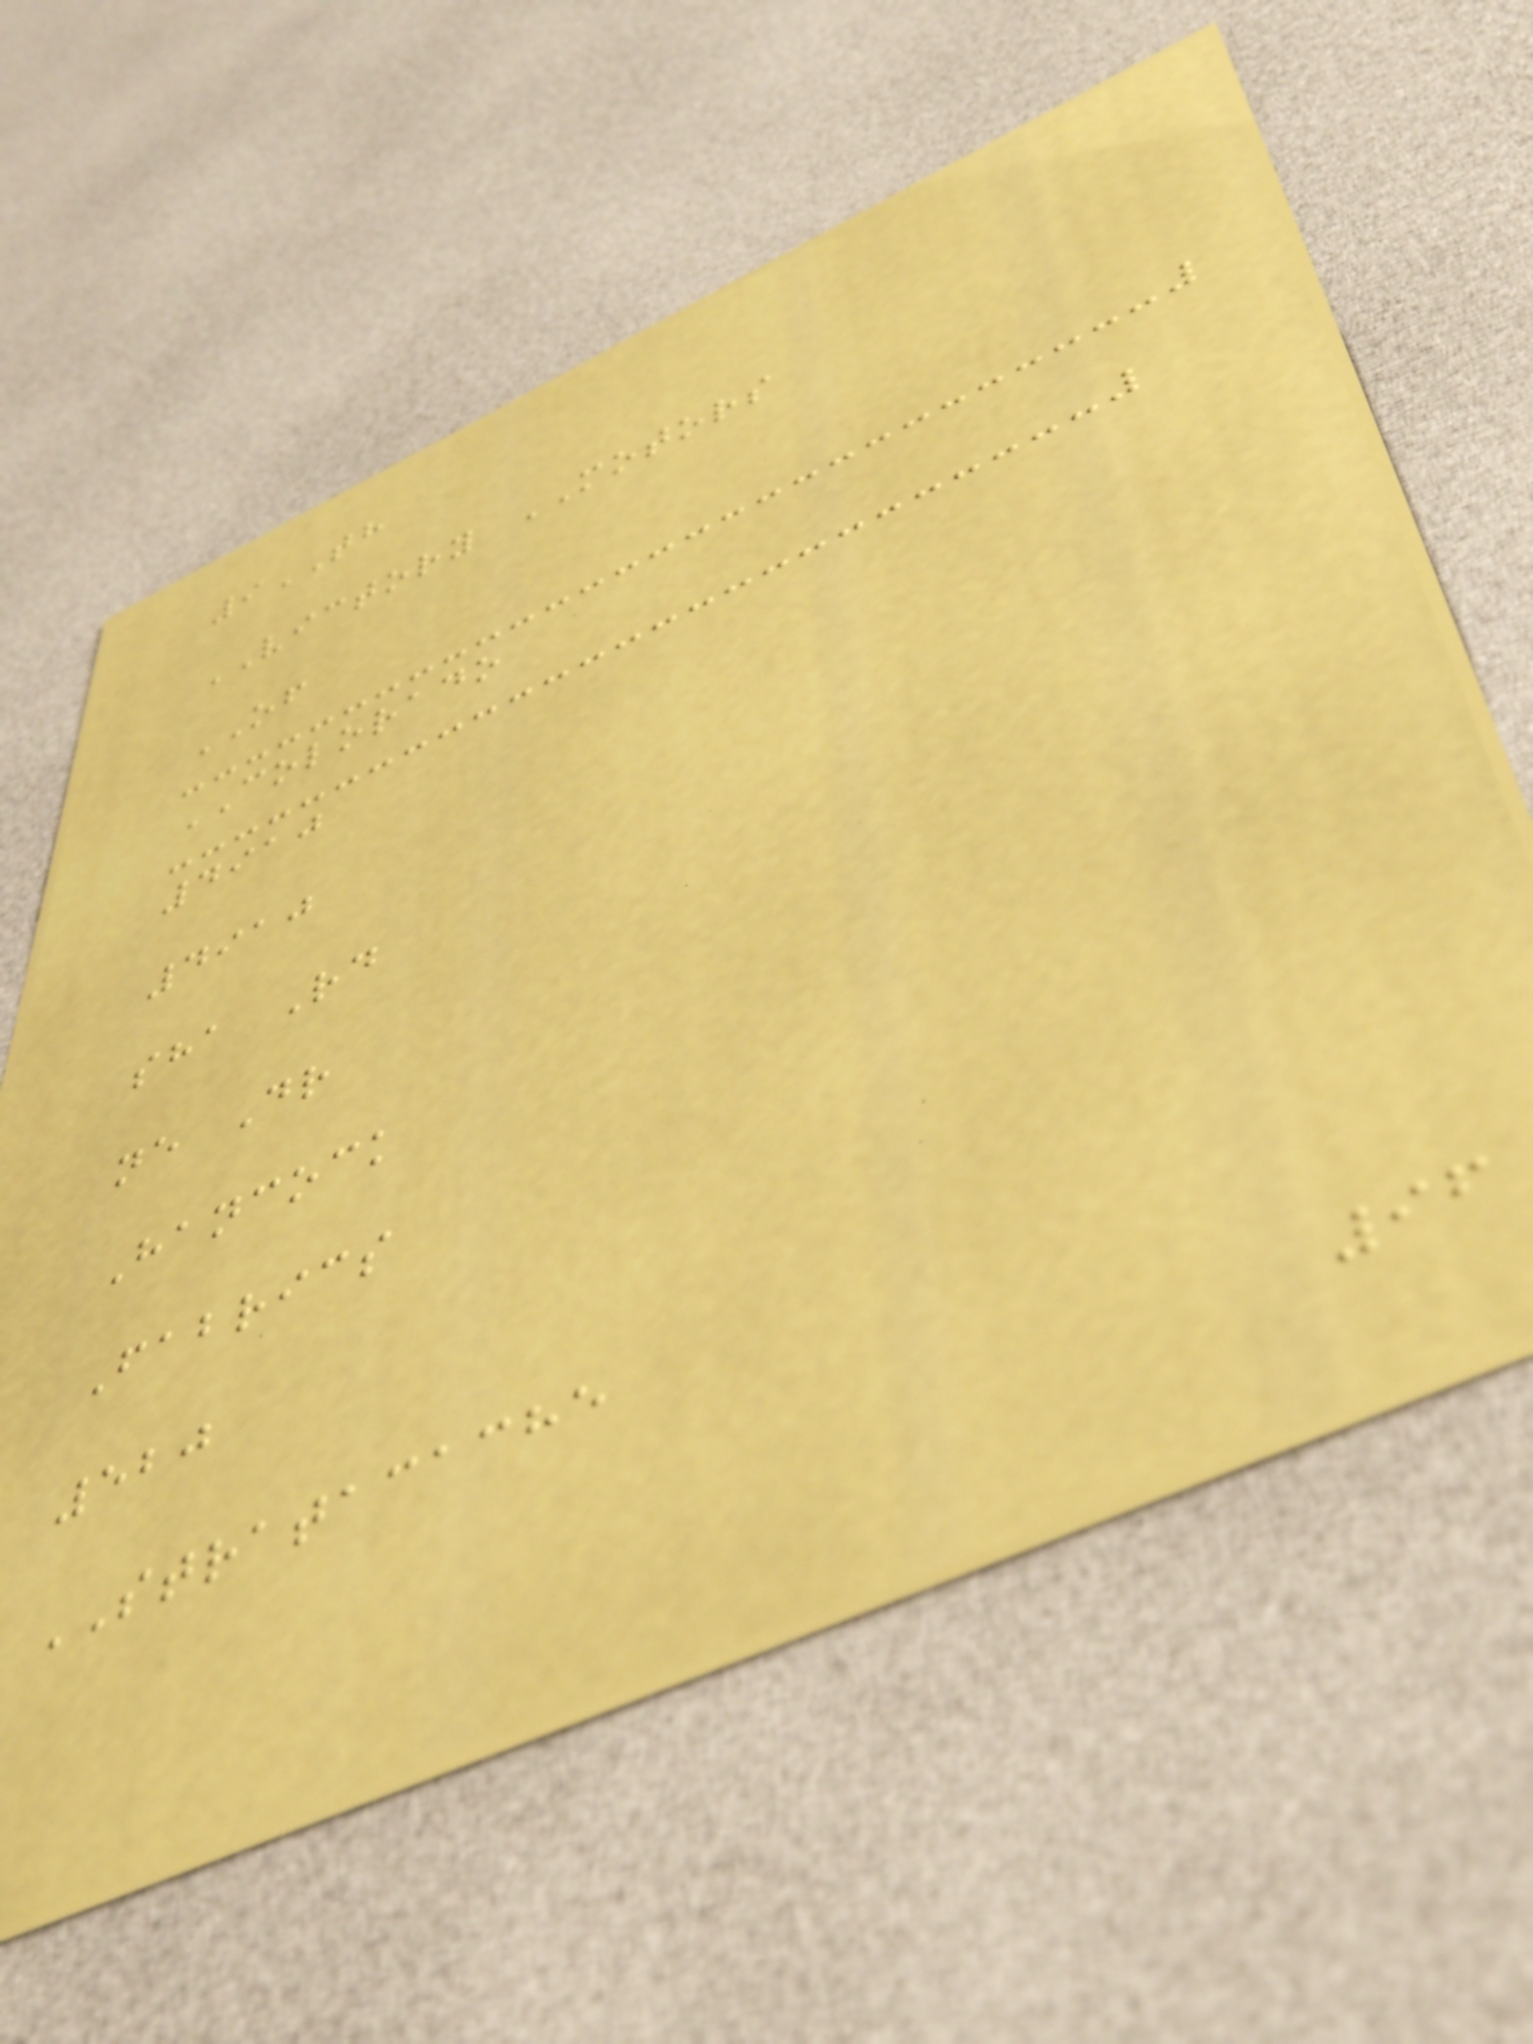9TH
VICTORY MOTORS
OF
COLORADO
4910
4910
sha Rd
ne Dr
Hancock
Fabrics
520
STRATACACHE
96
